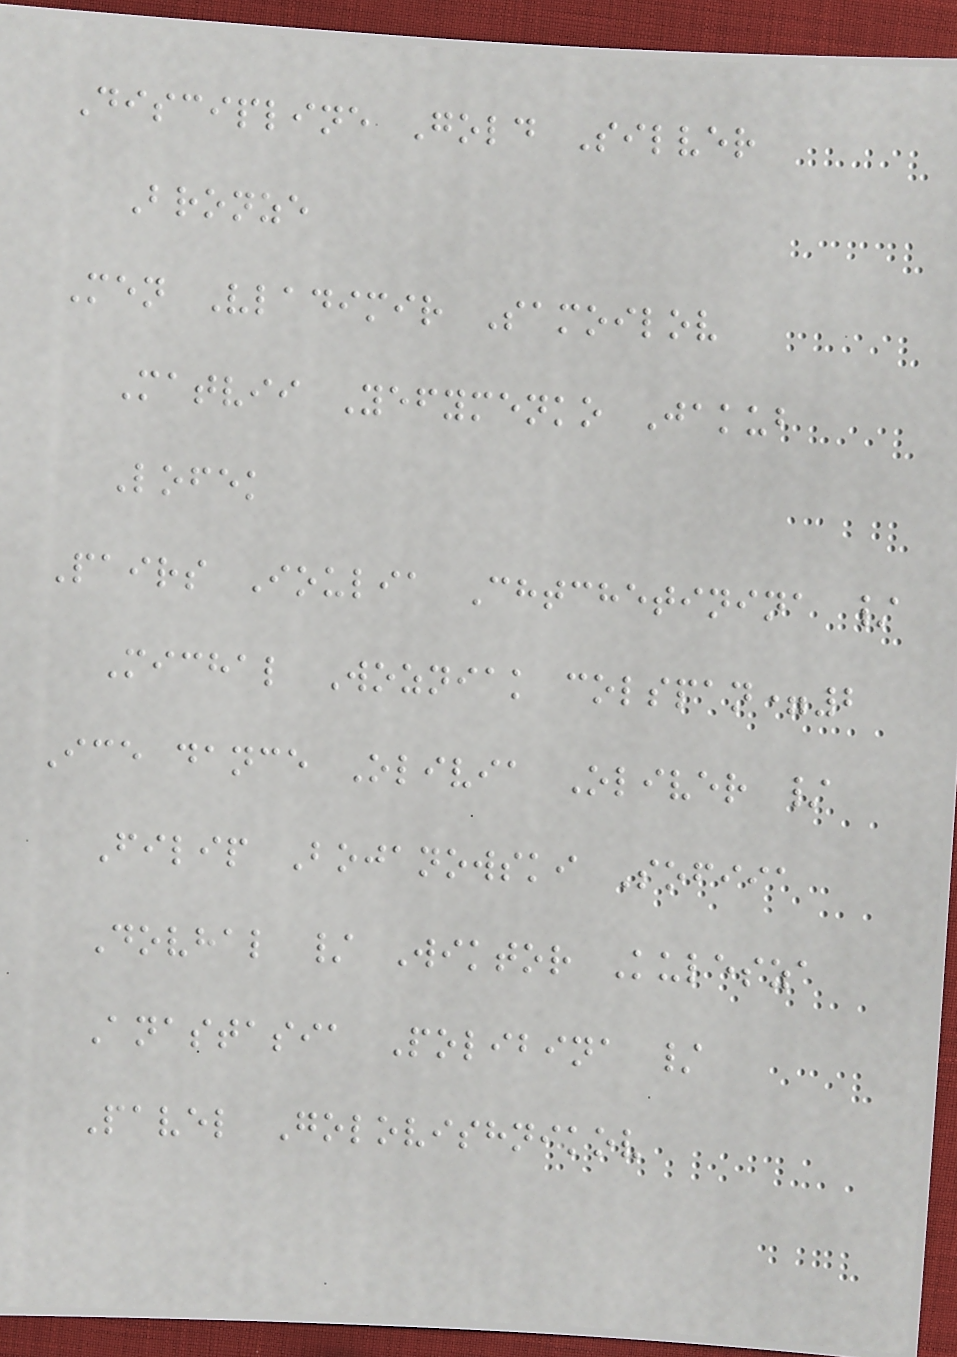Discipline Gold Silver
Bronze
Men Vladimir Samoilov
Matvii Yefymenko Jakub
Lofek
Pairs Ioulia Chtchetinina /
Michal Wozniak colspan=2
Ice dance Olivia Oliver /
Filip Bojanowski Sofiia
Dovhal / Wiktor Kulesza
Anastasia Polibina /
Pavel Golovishnikov
